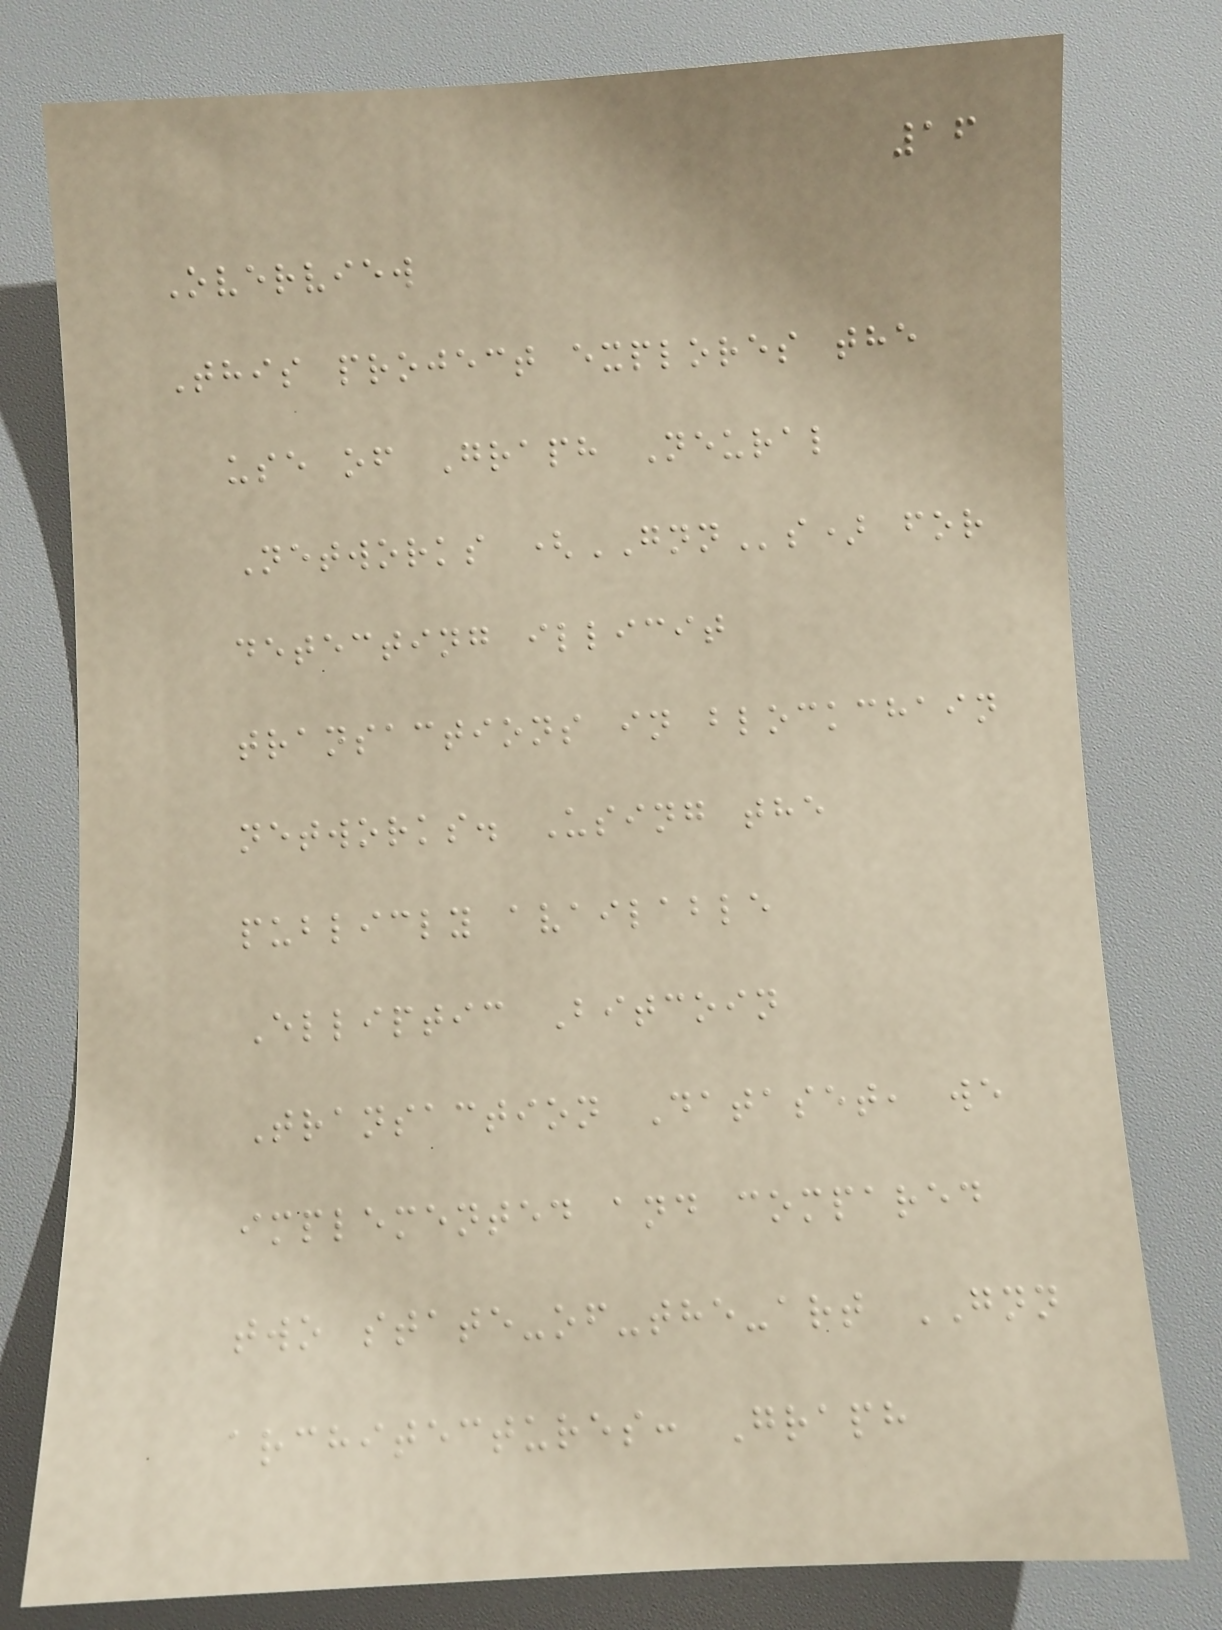16
Overview
This project explores the
use of Graph Neural
Networks (GNNs) for
detecting illicit
transactions in blockchain
networks. Using the
publicly available
Elliptic Bitcoin
Transaction Dataset, we
implemented and compared
two state-of-the-art GNN
architectures: Graph
